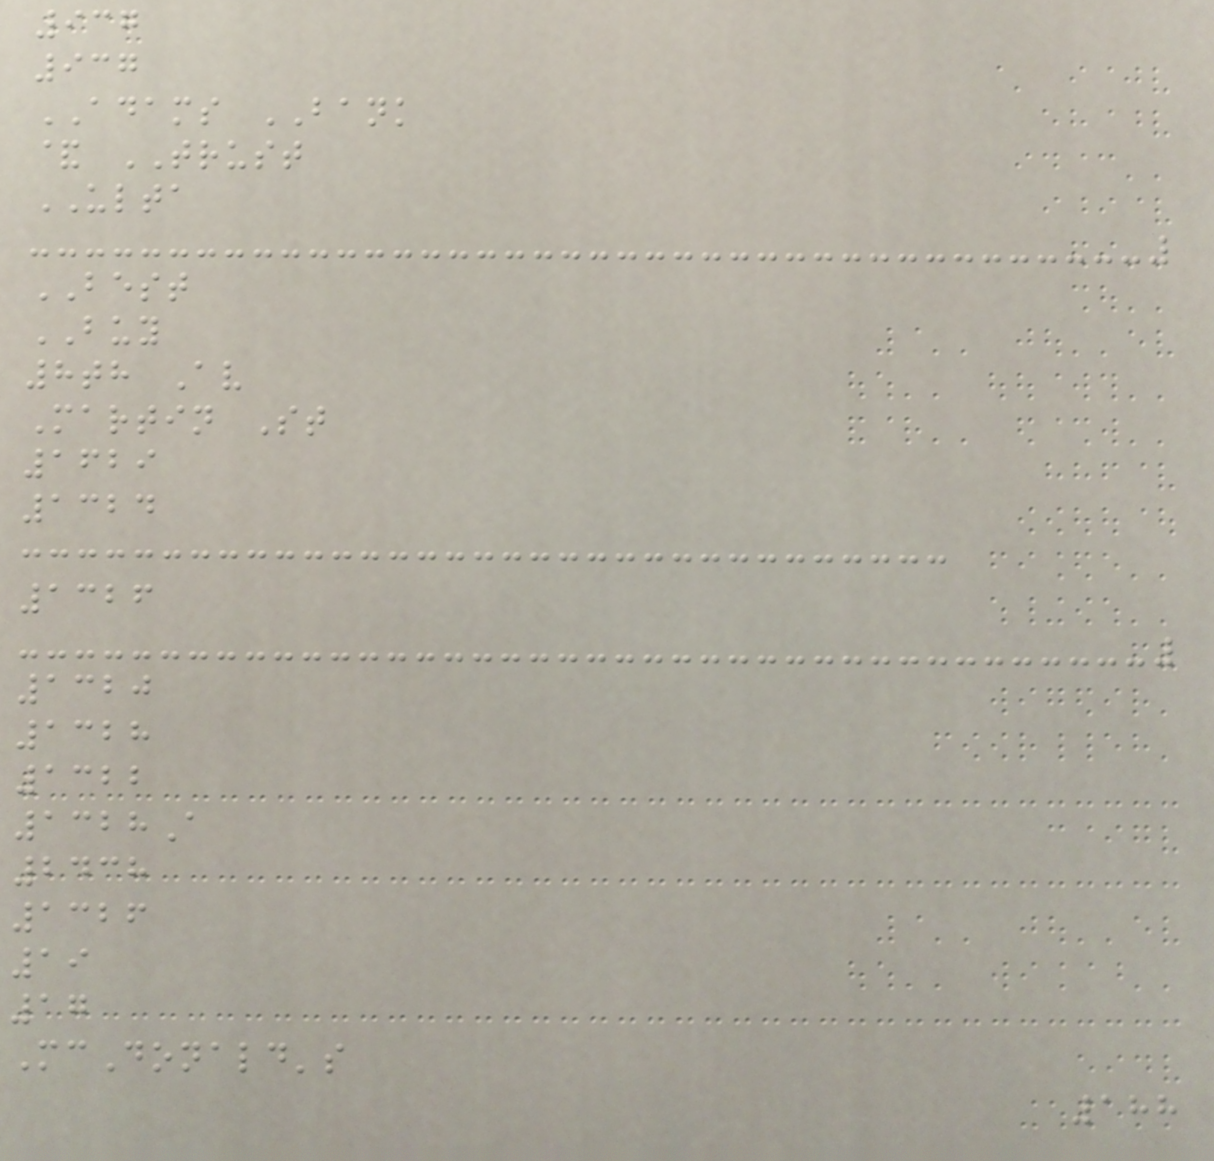937
937
ADAMS BANK
& TRUST
ULTA
BEST
BUY
8th Av
Martin St
1629
1324
1326
1320
1328
1322
1328A
2438
1326
19
17
McDonald's
188
